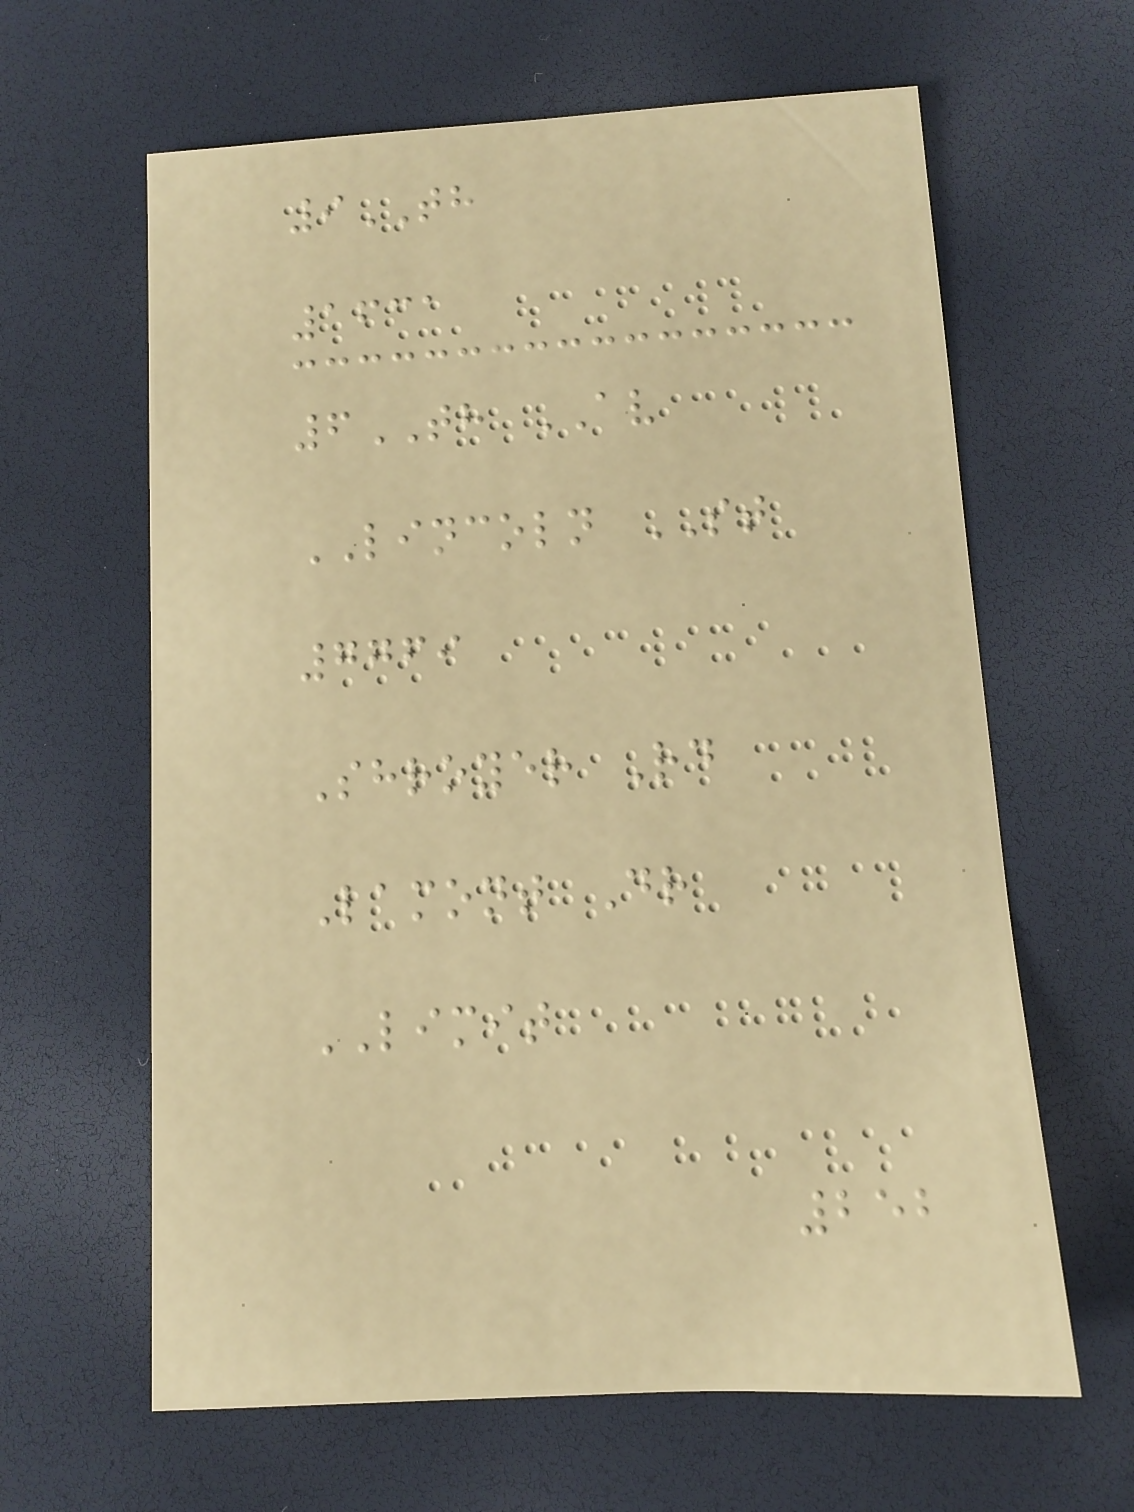9TH
1631
6TH AV
LINCOLN ST
7769
Shroyer Rd
Lamont Dr
LIMIT
252
